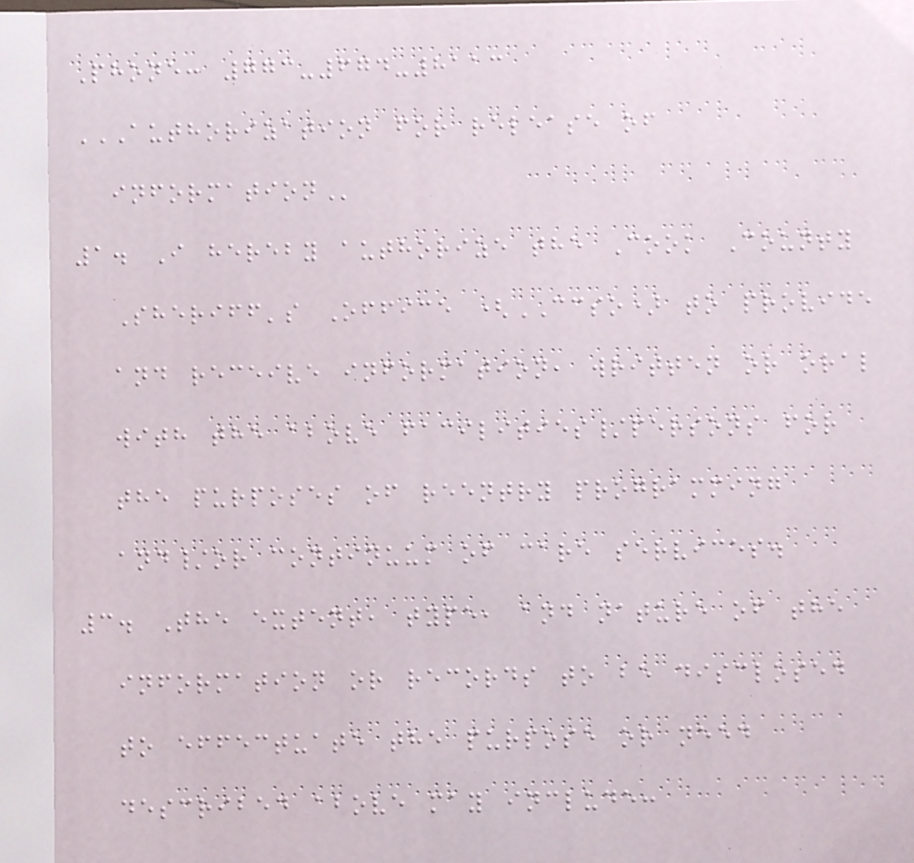Phone: 773-674-8113
AUTHORIZATION FOR RELEASE OF
INFORMATION
1. I hereby authorize the Cook County
Sheriff's Office (CCSO) to provide
and receive information, written or oral
with the above facilities/persons for
the purposes of reentry programming
and/or continuum of care services.
3. The extent, type, and nature of the
information or records to be disclosed
to effectuate the purpose or need
described above may include:
